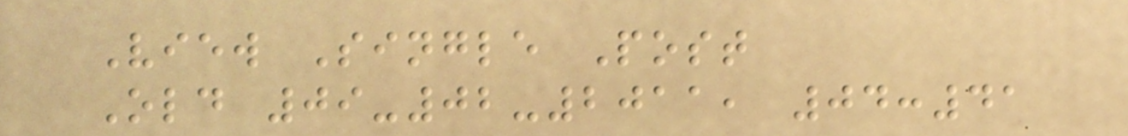View Single Post
Old 09-02-2011, 04:41
